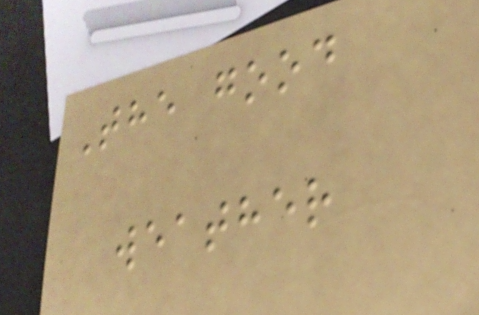The good
weather
